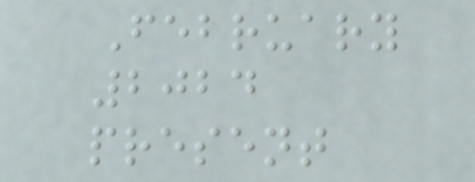February
2024
present
